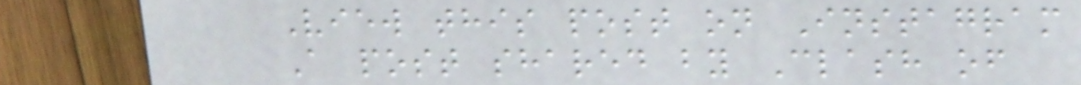View this post on Instagram
A post shared by Clash of
